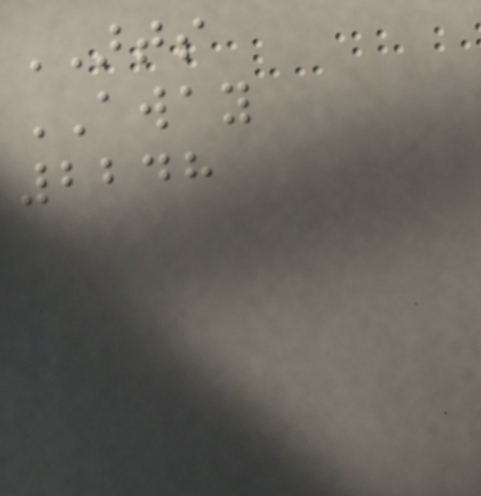ARTS
AWAY
2248
